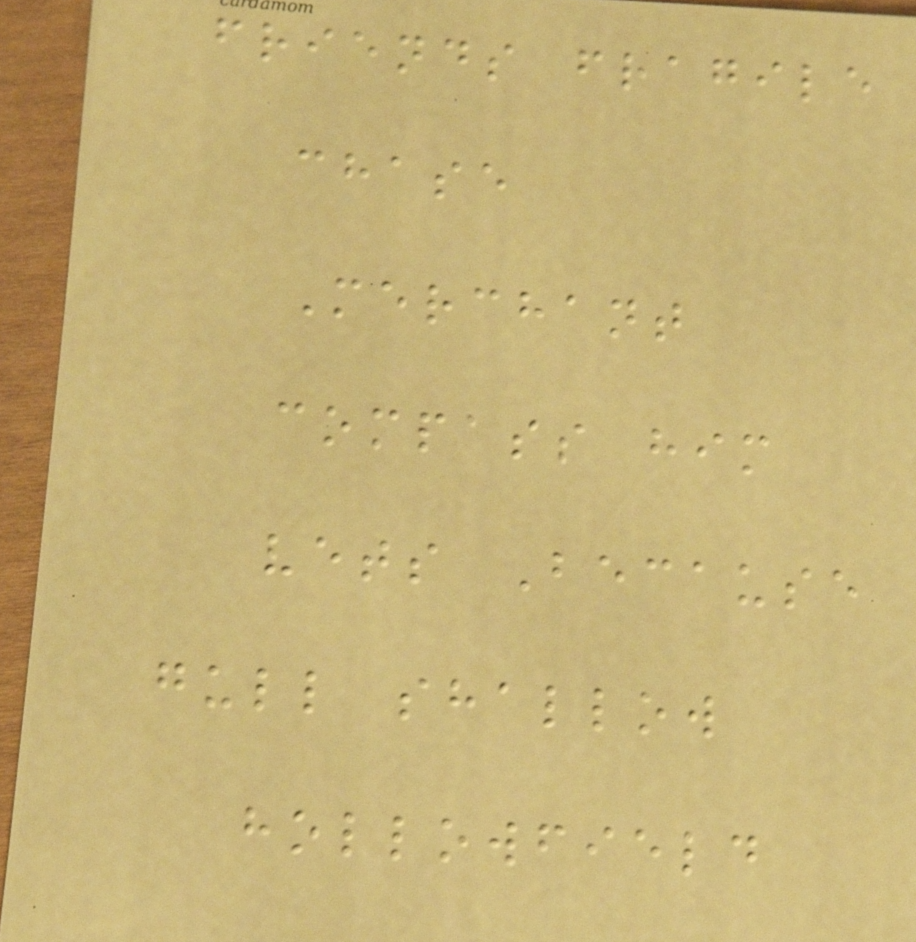friends fragile
chase
Merchant
compass him
vets Because
gull shallow
hollowfield
